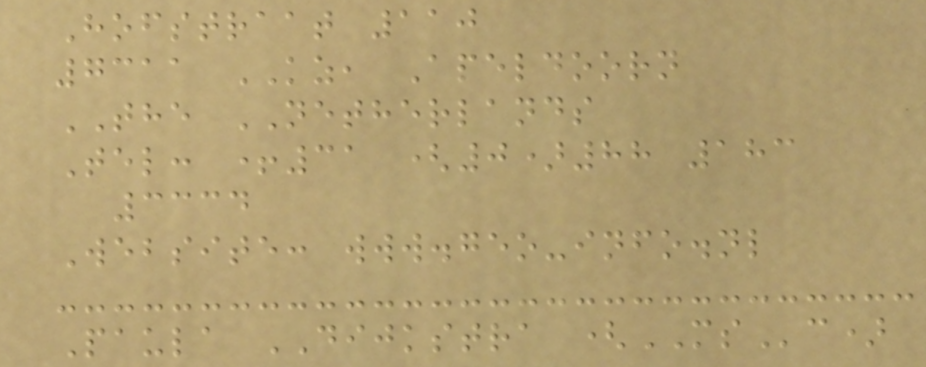Hofstraat 110
7311 KZ, Apeldoorn
THE NETHERLANDS
Tel: +31 (0)88 183
3334
Website: www.geo-info.nl
Paula DIJKSTRA (MSc)
